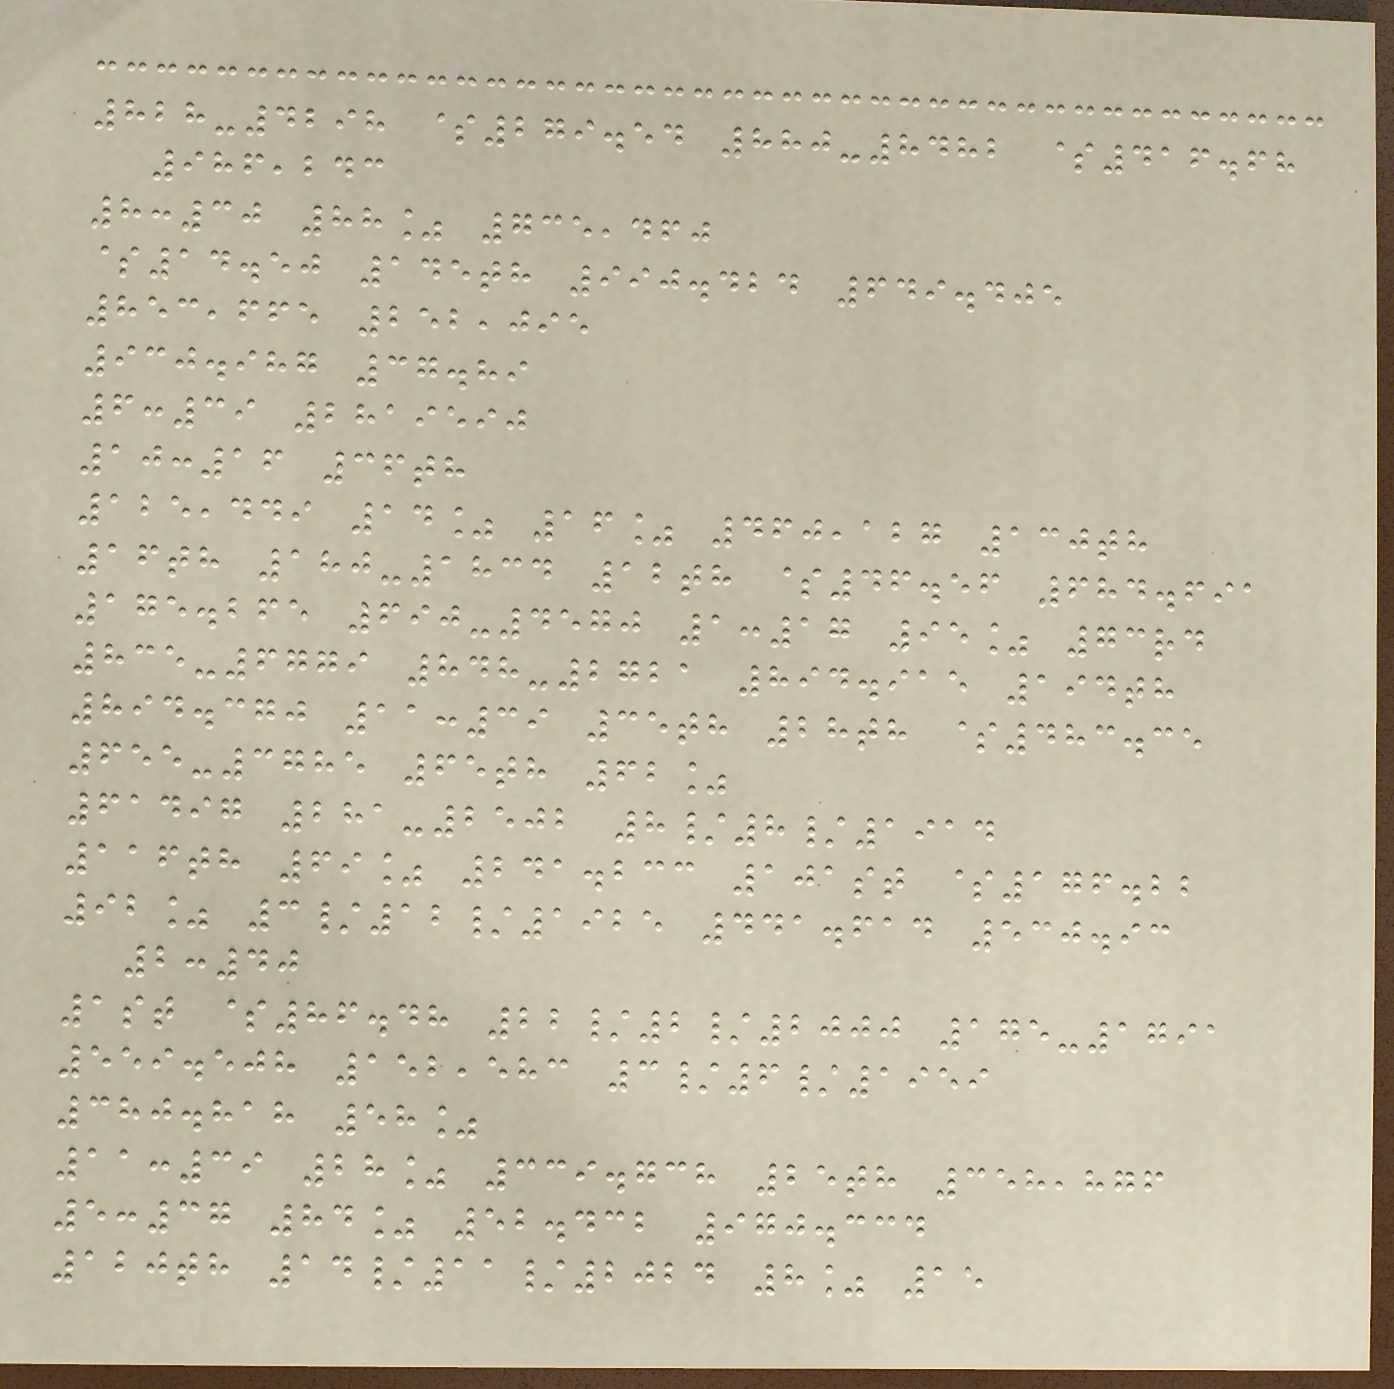828-4298 $279.54 880-8482 $416.68
986,243
8:30 88% 735,460
$14.50 145th 990.424 649.405
853,665 252,095
930.987 37.89
6:39 2819590
10:16 36th
125,449 14% 16% 460,127 130th
16th 180-1834 12th $46.56 684.691
175.265 690-4570 1:17 95% 73rd
835-6779 848-2721 894.915 194th
894.370 11:39 35th 28th $483.35
655-3785 65th 62%
61497 281-2502 8/8/1914
116th 69% 241.233 101st $176.22
92% 3/12/1925 441.614 530.93
2:40
1st $86.48 22/2/2000 175-1791
559.508 152,583 3/6/1959
380.818 58%
11:39 28% 339.738 25th 358,876
5:37 84% 52.432 970.334
120th 14/11/2024 8% 15
